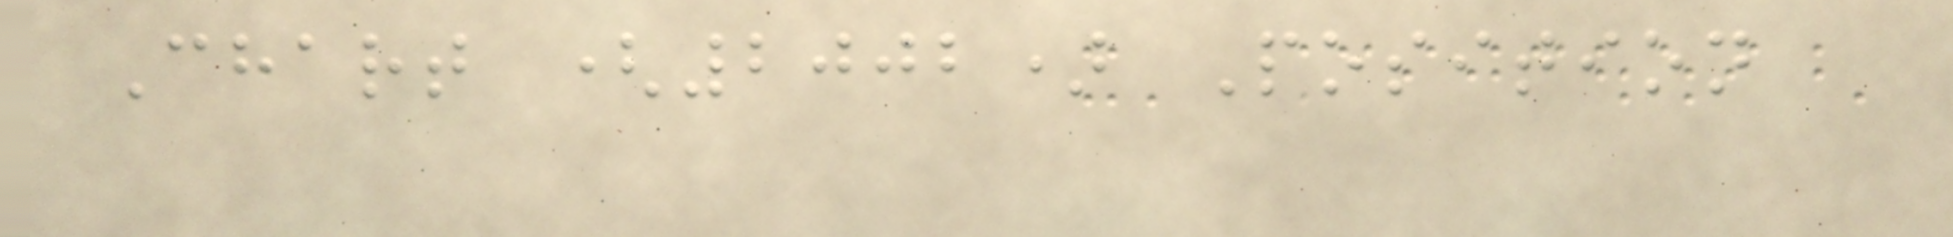Chart (2002) Position
